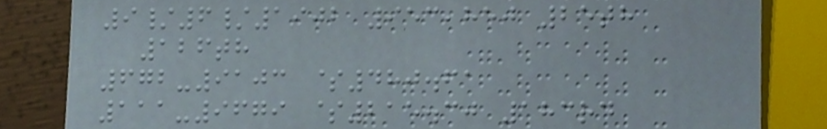9/6/1902 953,850 25th
126th
672-9103 $480.61
111-9679 $215.30 183rd
